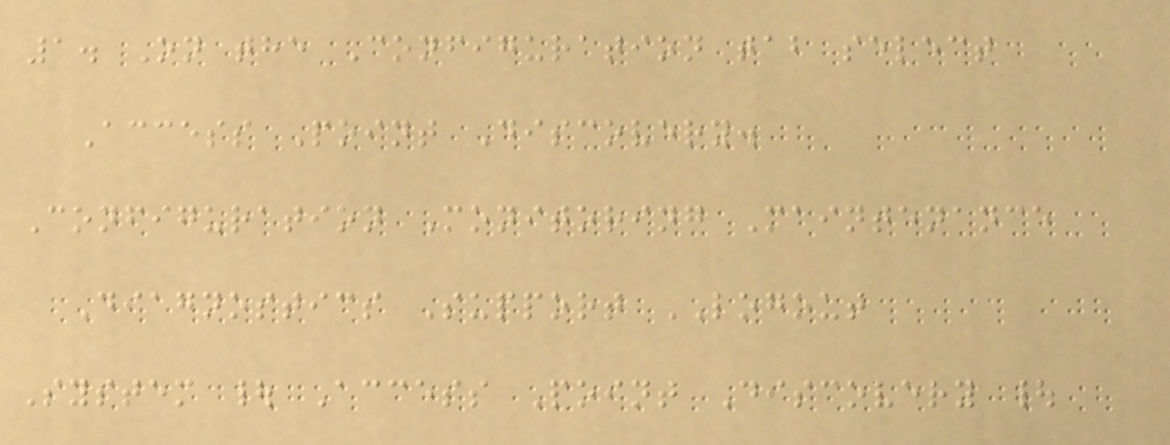1. On the Configuration tab select
Access Point Discovery.
Configuration Monitoring Maintenance
Diagnostics Support LOGOUT
System | Access Point Discovery |
